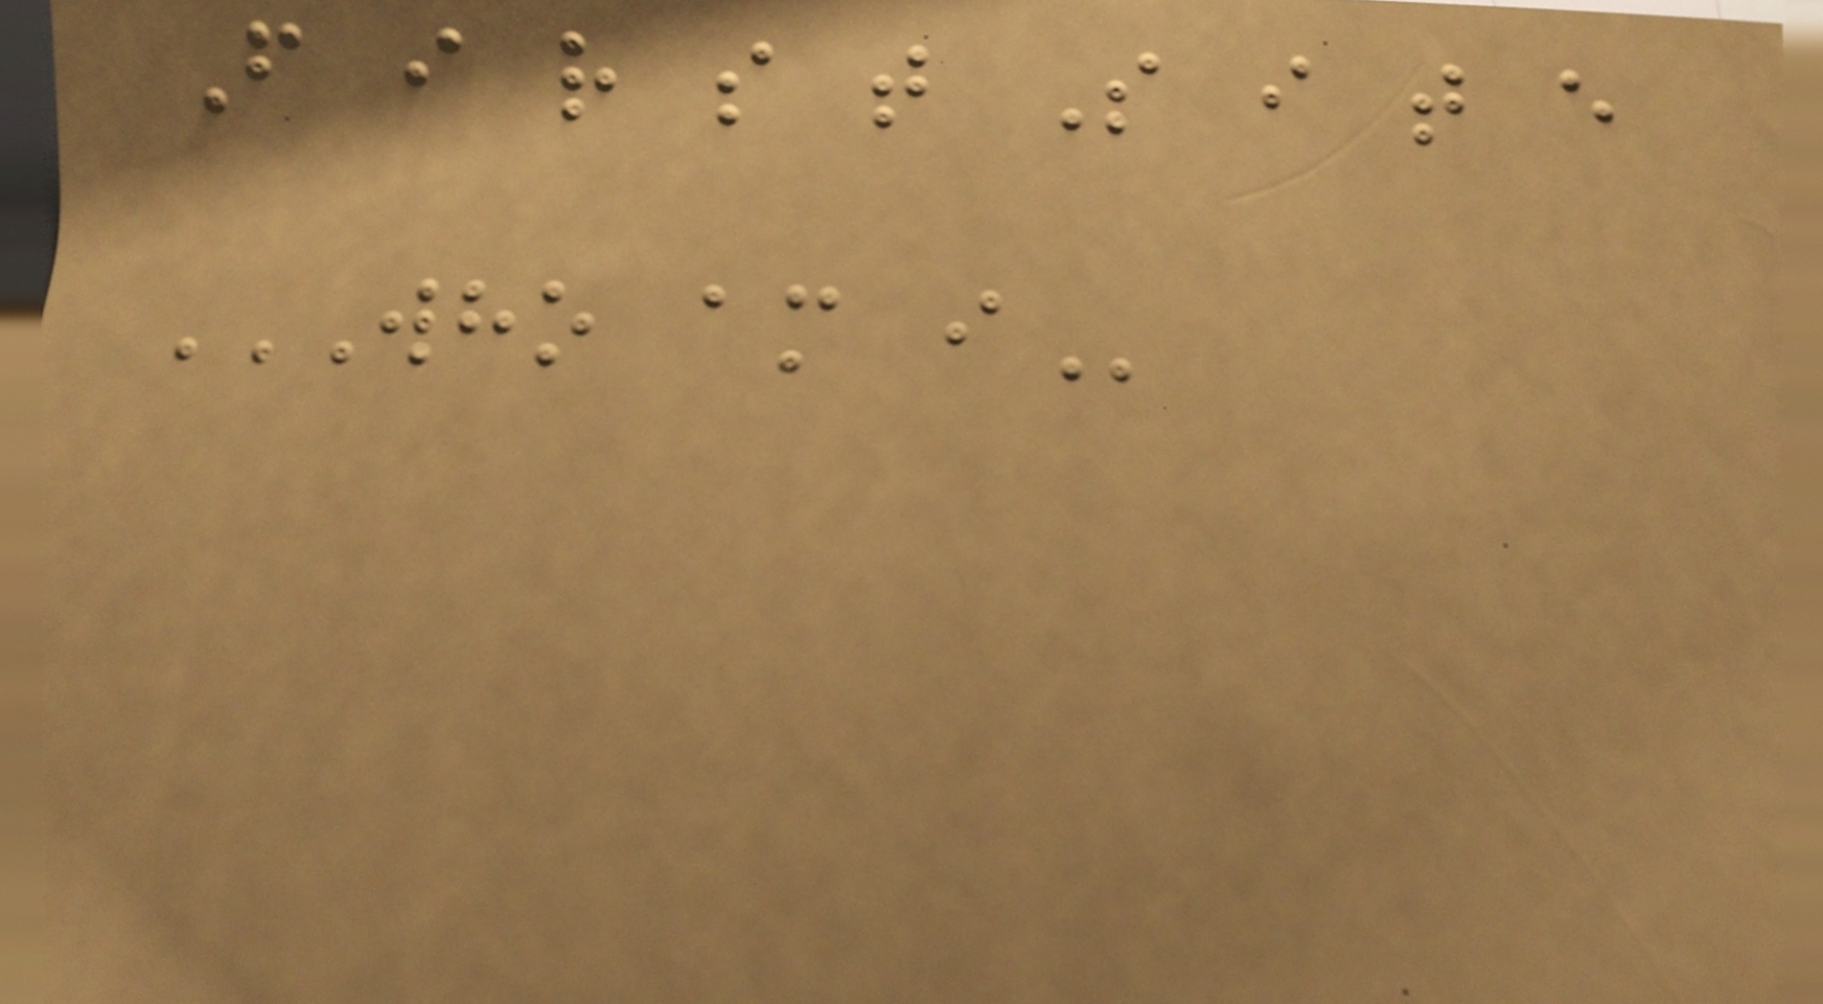F i r s t S i t e
WHO AM I
